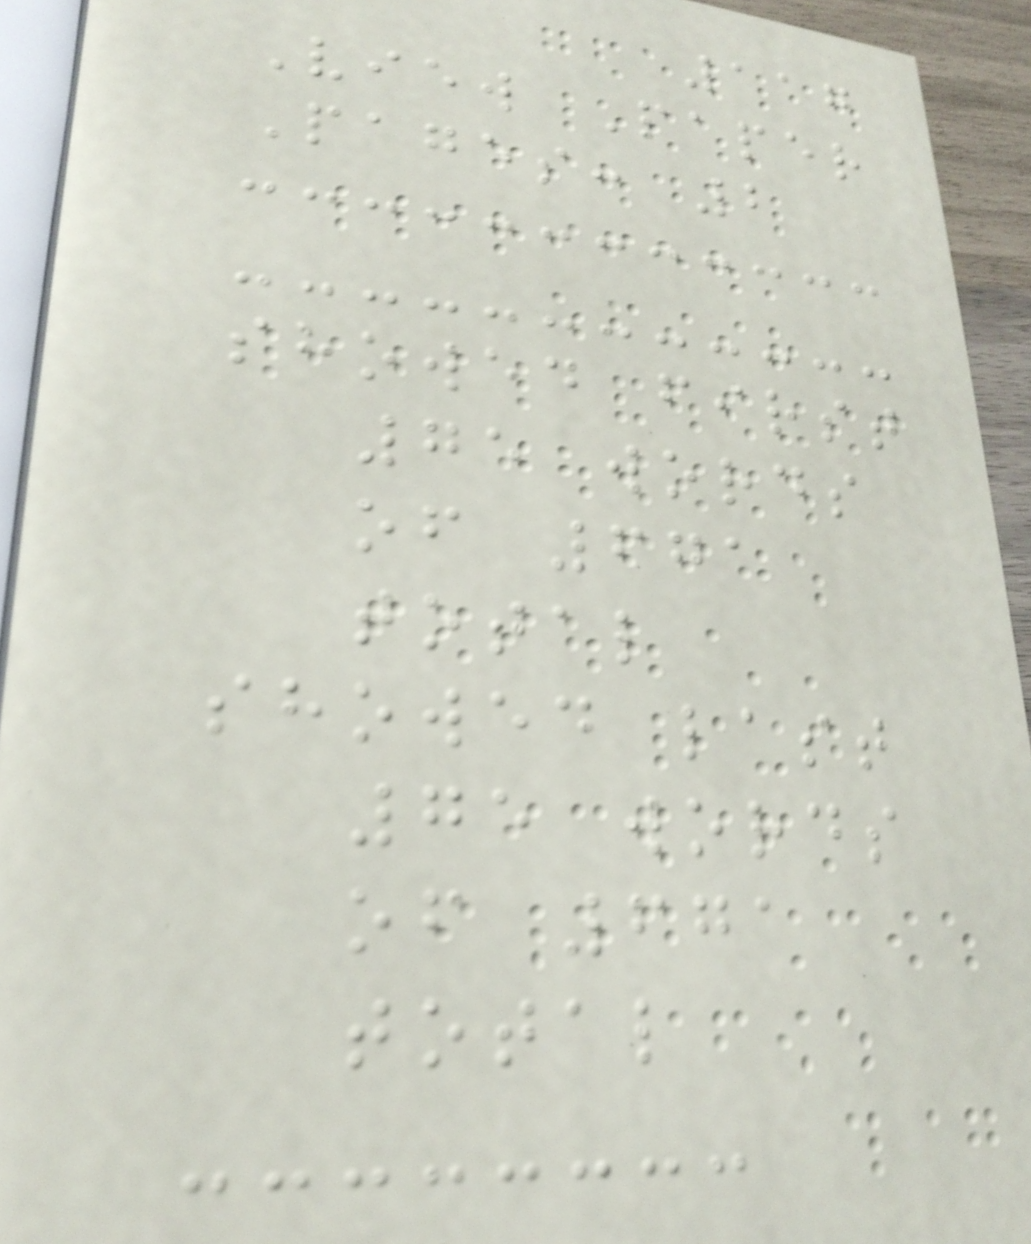117
View Paper
Pages: 2
showed first
75 words
of 671
total
showed last
75 words
of 671
total
